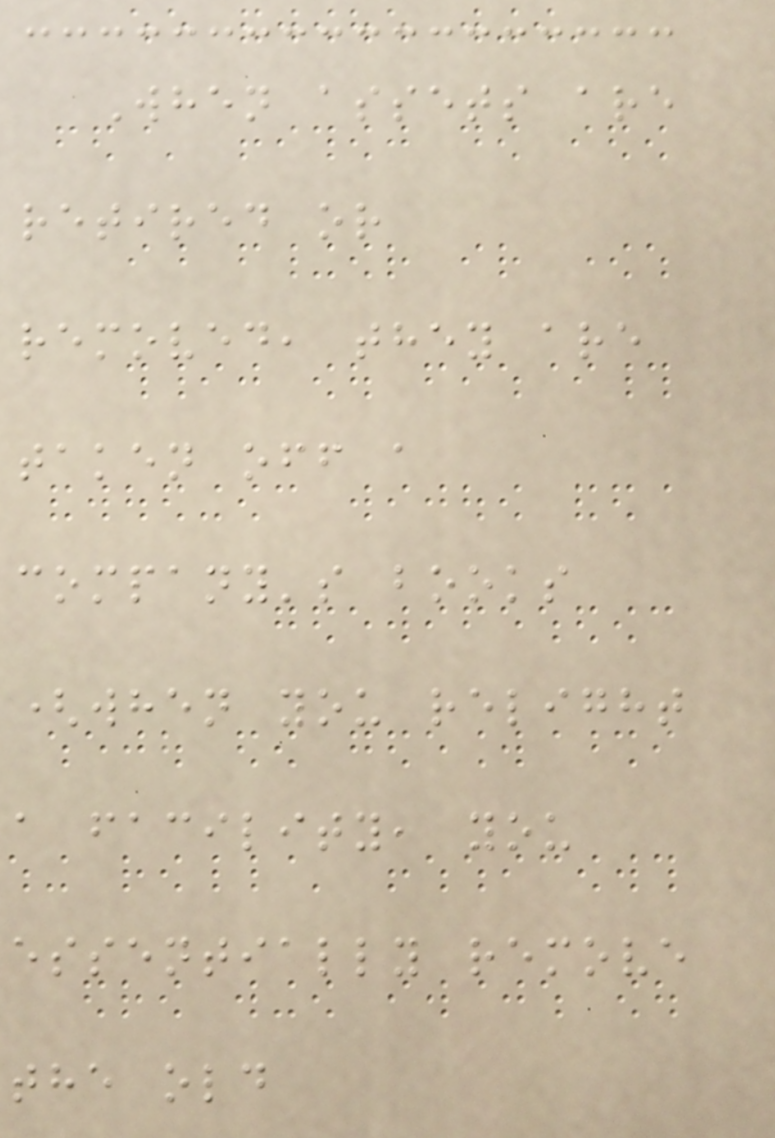When assets are
retired or
removed, they are
taken off a
company's books
(when you relight
a facility, you
essentially remove
the old
